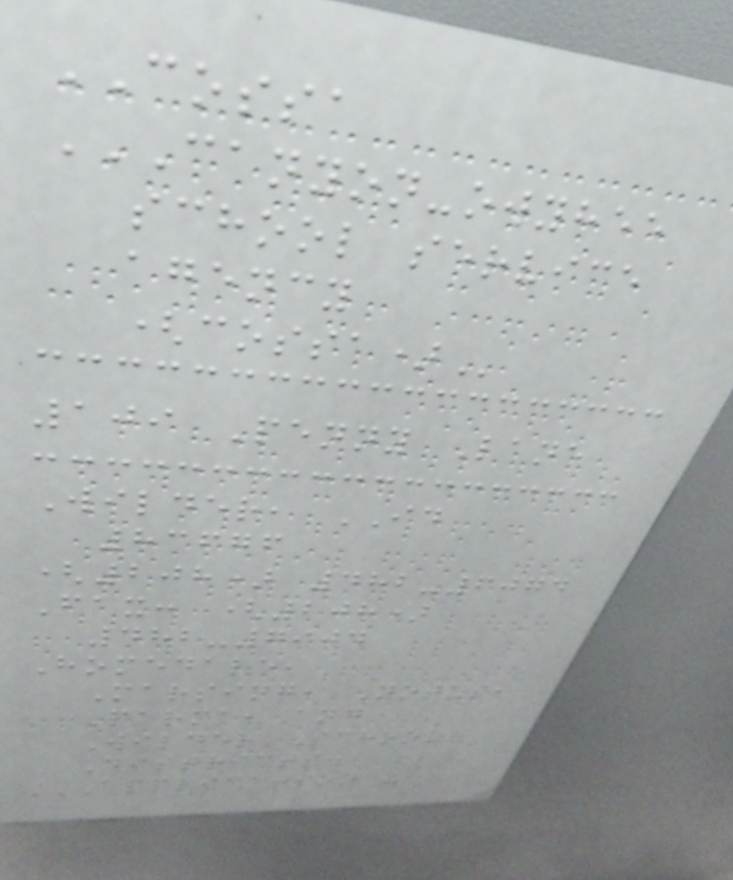COSSA
CANYON-OWYHEE
SCHOOL SERVICE
AGENCY
(COSSA)
109 Penny Lane
Wilder, ID
83676
(208) 482-6074
Fax: (208)
482-7904
Homedale,
Marsing, Notus,
Parma, and
Wilder School
Districts.
APPLICATION -
